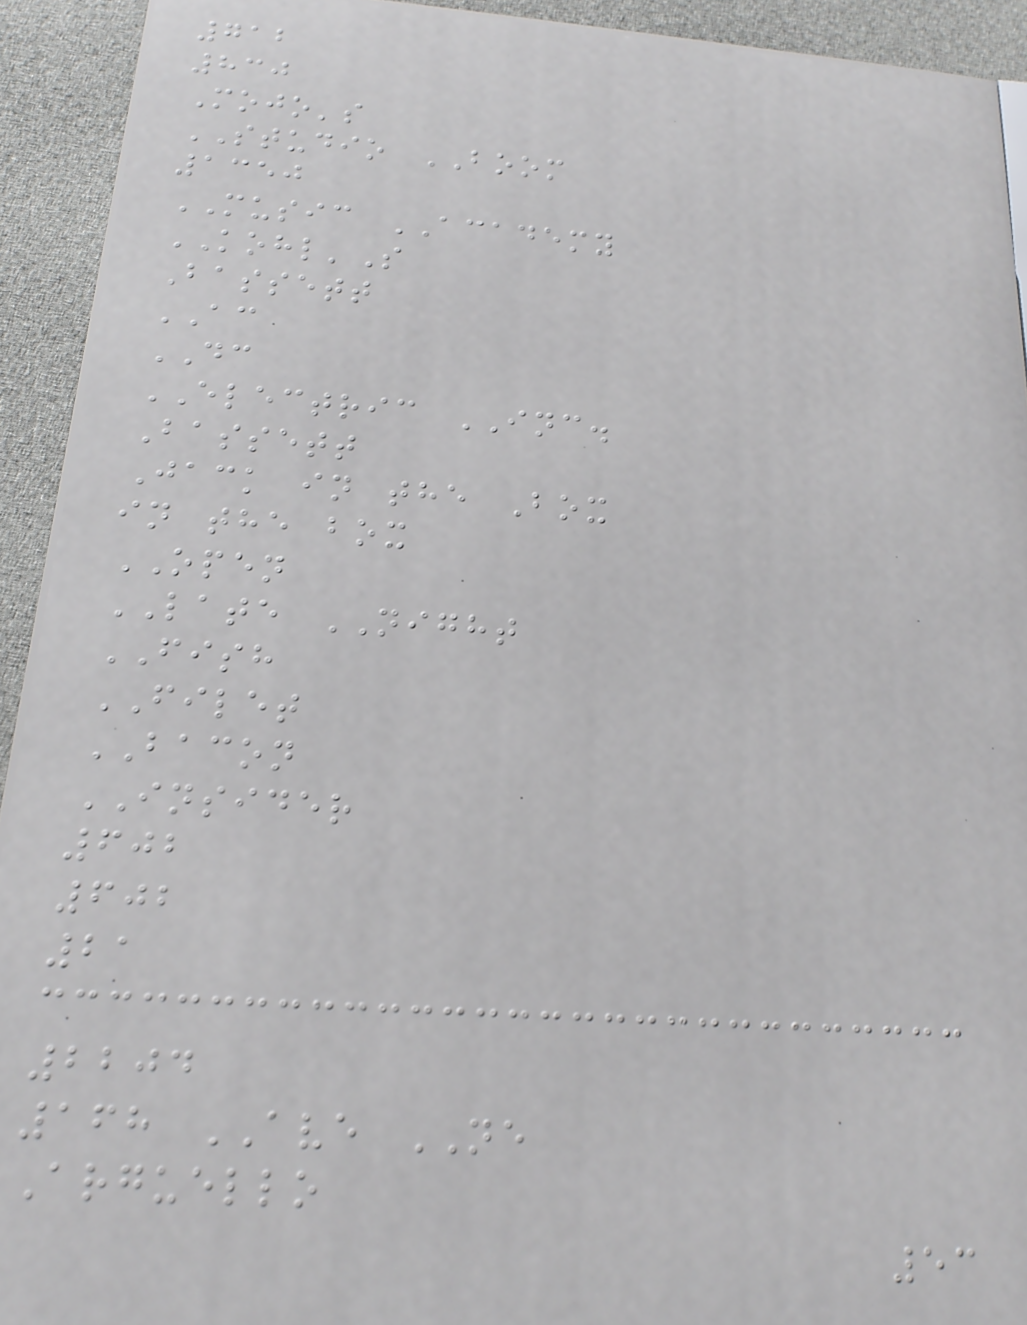712
830
Mojo's
STUDIO BOOM
1350
MUSIC ACADEMY
KOHL'S
Bassett
AC
DC
ELECTRIC INC.
Bassett
Jack in the Box
in the box
OPEN
LATE NIGHT
FISH
FILET
BACON
INSIDER
602
602
21
2204
168 AVE NE
Arguello
53
